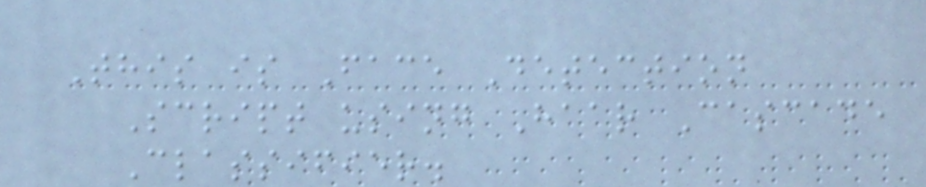This is Face Detection
Script using Haar Cascade
Classifier.
